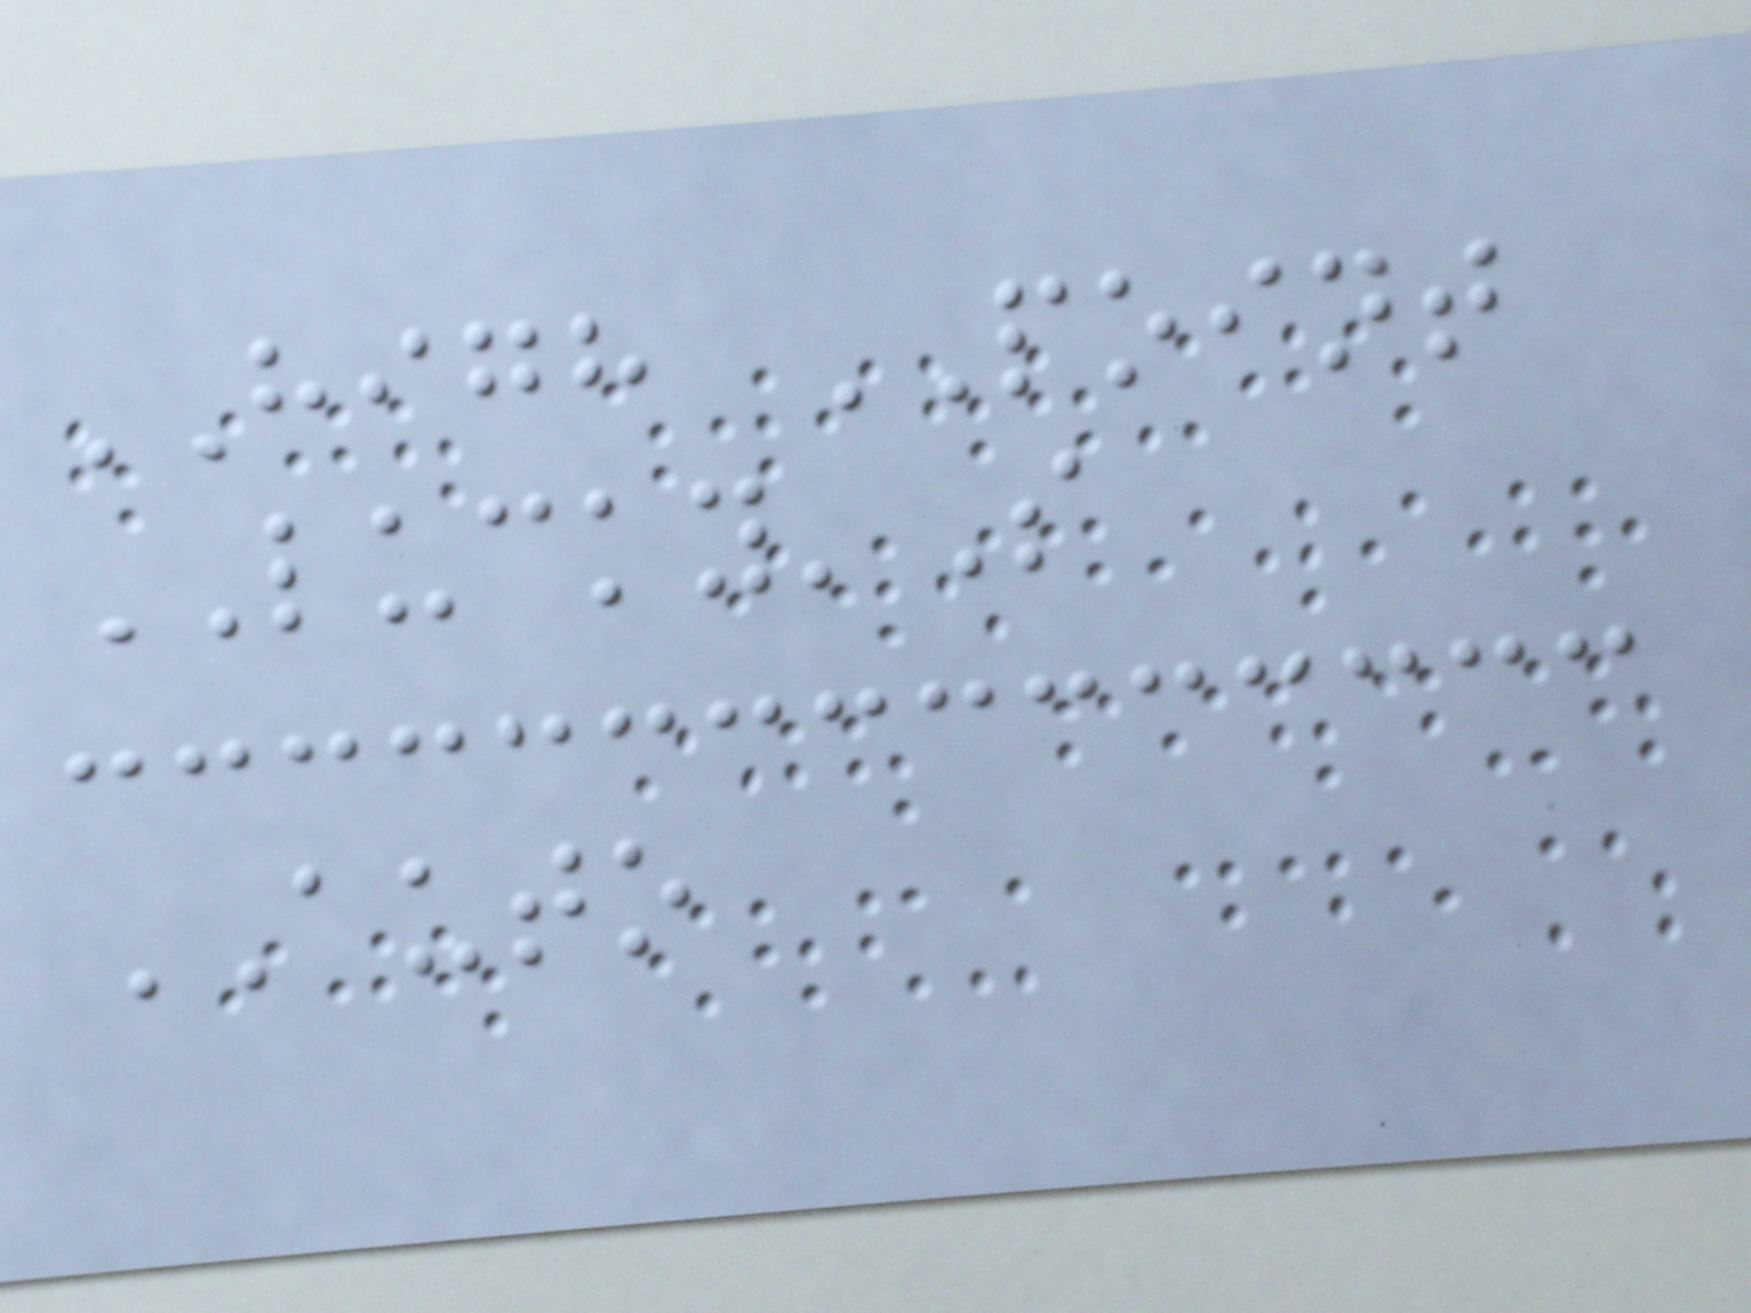HIGH POINT
LUCKY'S
AUTO
